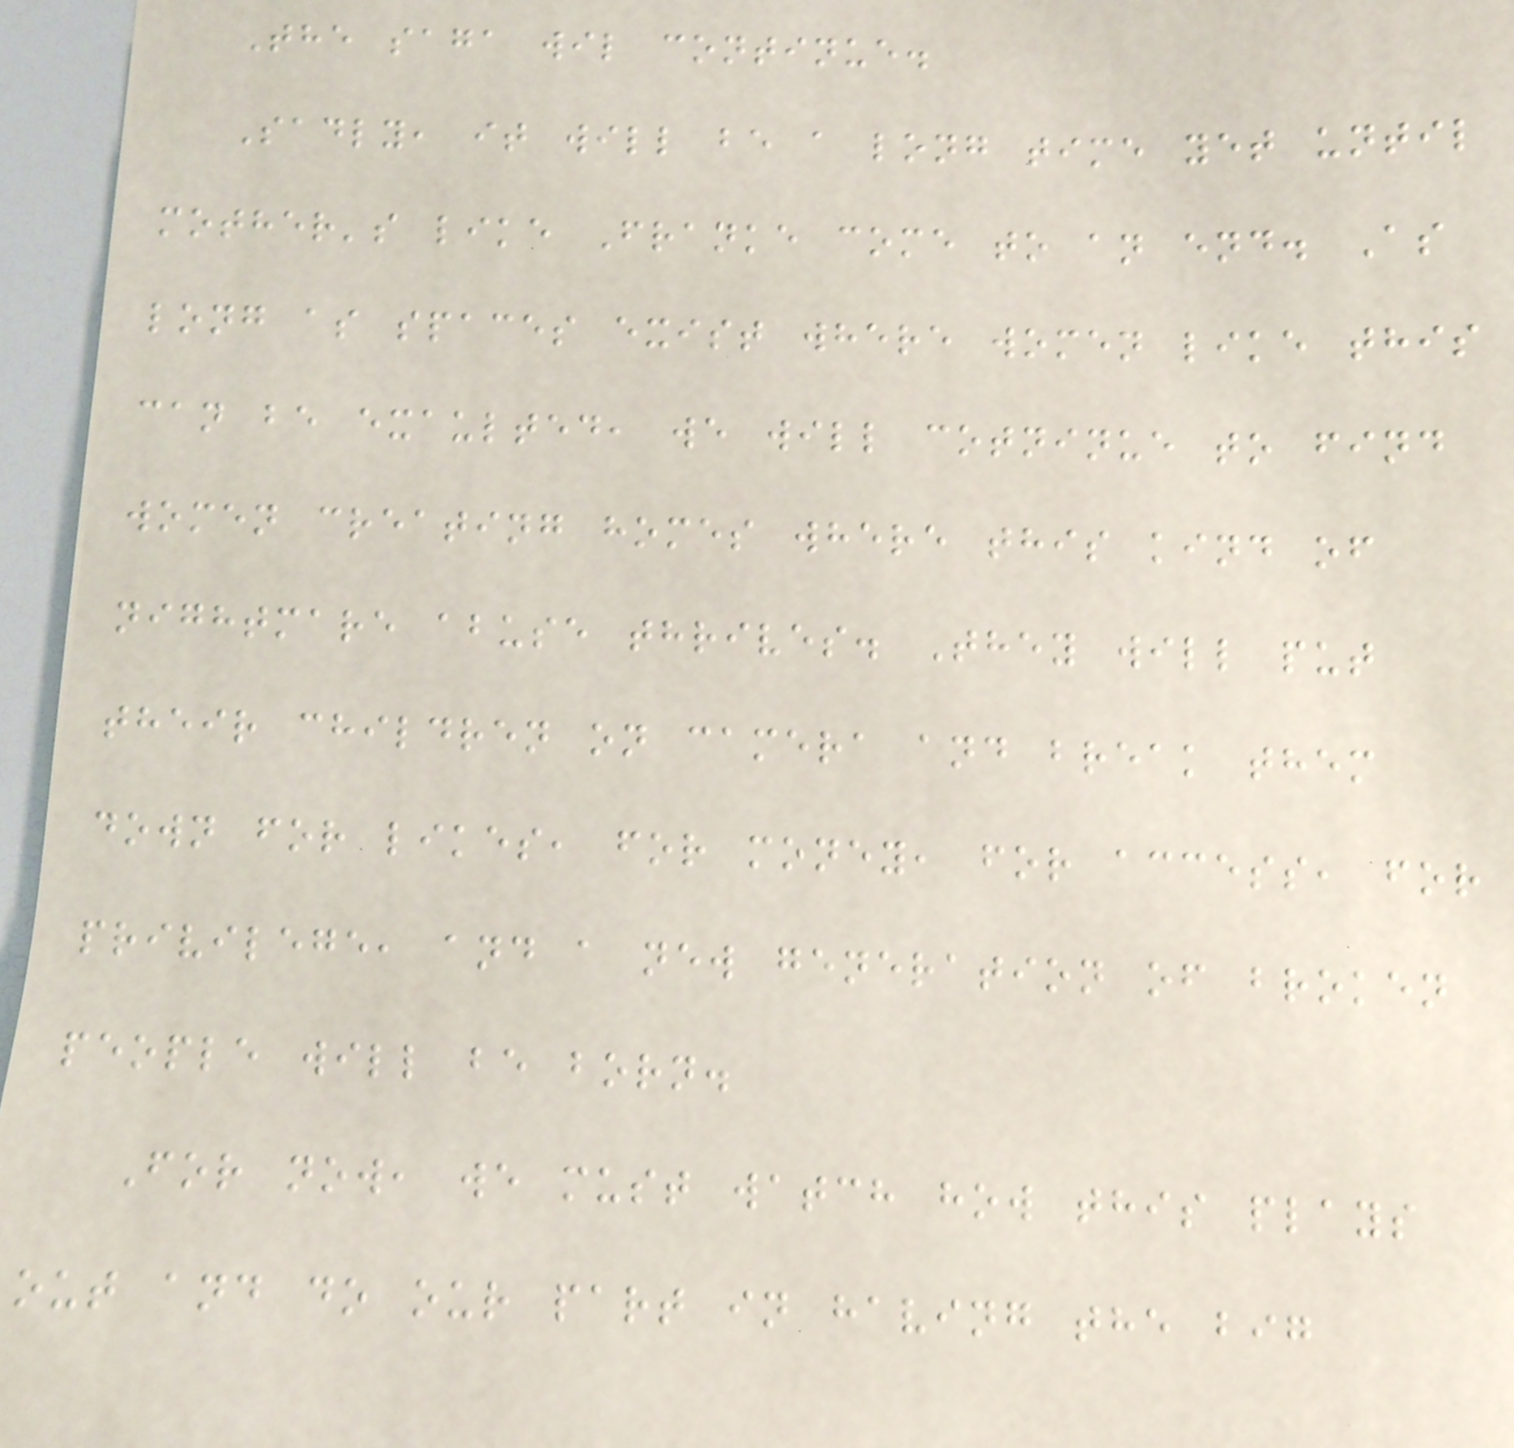The saga wil continue.
Sadly, it will be a long time yet until
mother's like Franke come to an end. As
long as spaces exist where women like this
can be exaulted, we will cotninue to find
women creating homes where this kind of
nightmare abuse thrives. They will put
their children on camera and break them
down for likes, for money, for access, for
privilege, and a new generation of broken
people will be born.
For now, we must watch how this plays
out and do our part in having the big
